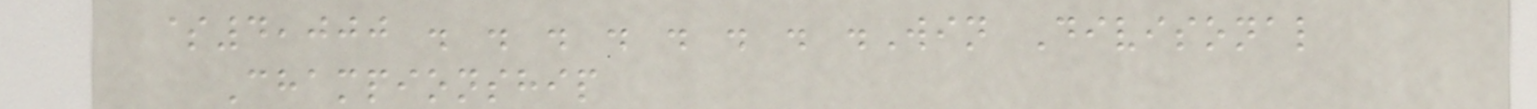$4,000 . . . . . . . .Win Divisonal
Championship
